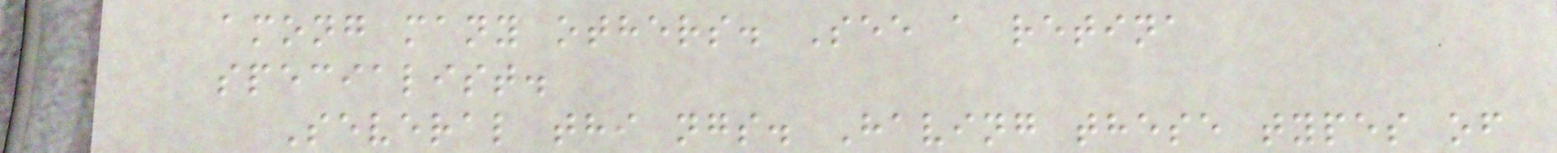among many others. See a retina
specialist.
Several thi ngs. Having these types of
